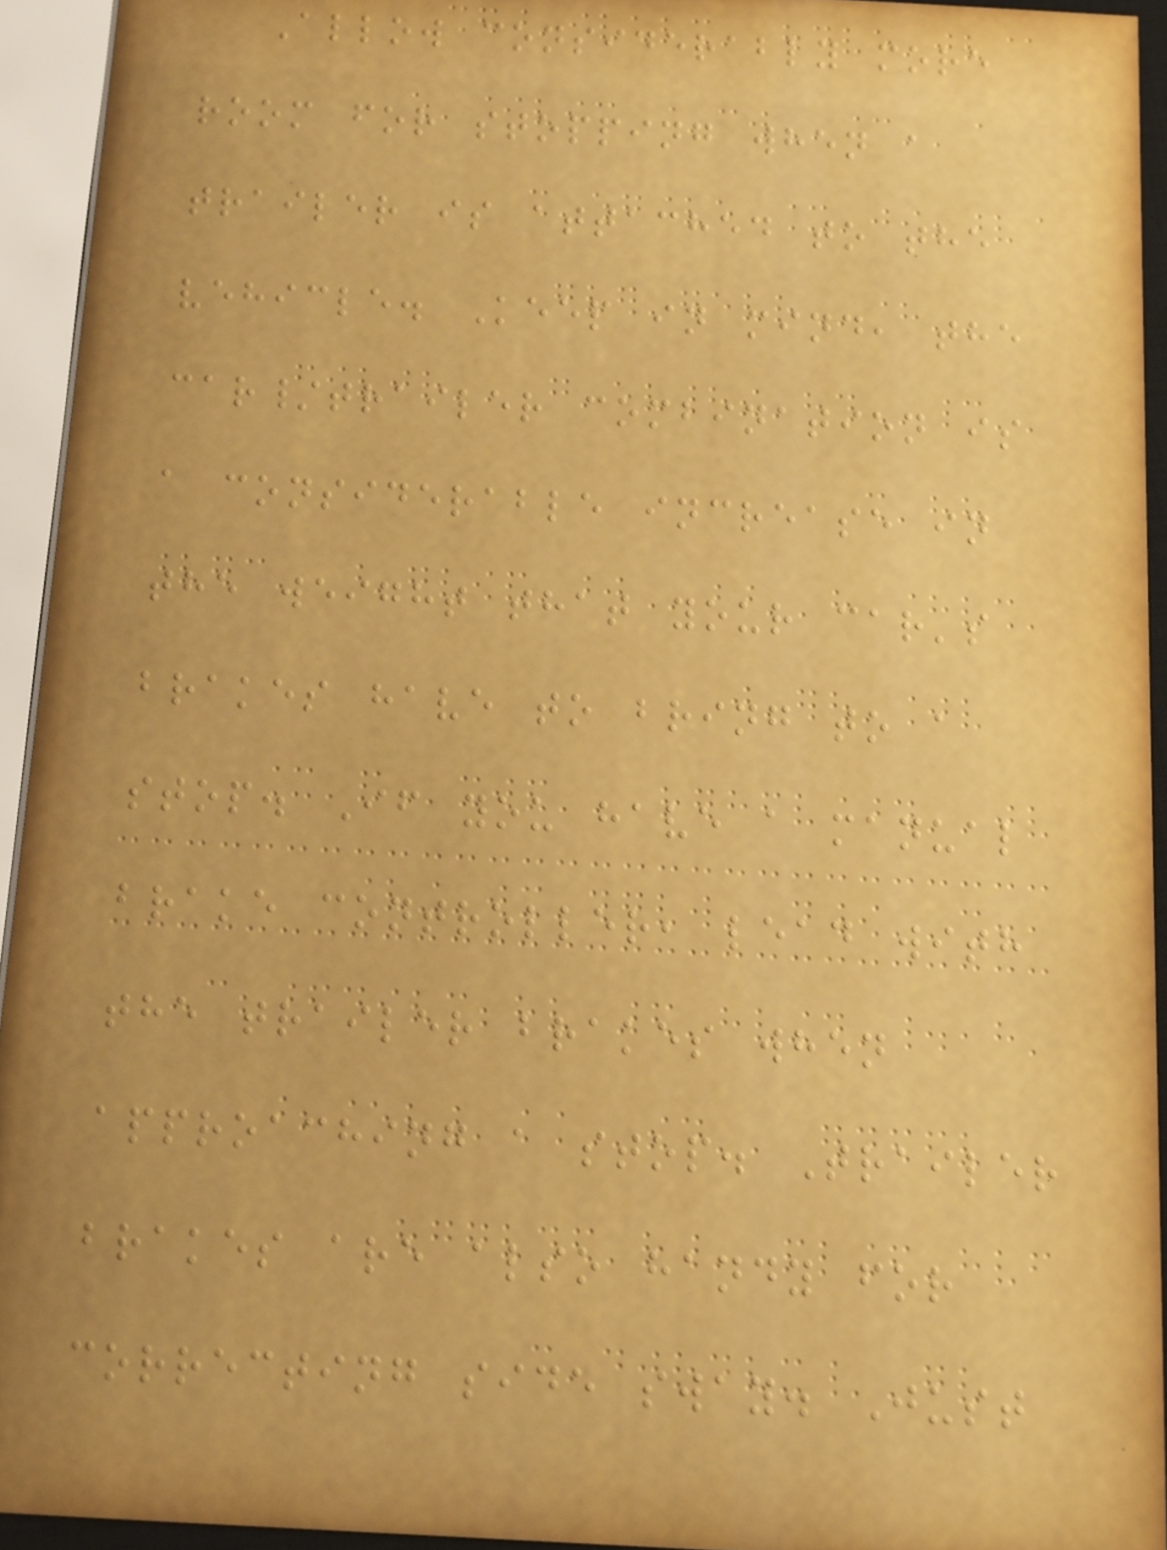Allow considerably more
room for stopping when a
trailer is attached to the
vehicle. Keep in mind, the
car/trailer combination is
a considerable increase in
the weight that your car's
brakes have to bring to a
stop. If you have a manual
brake controller, lead with
the trailer brakes when
approaching a stop. Trailer
brakes are also handy for
correcting side sway. Just
